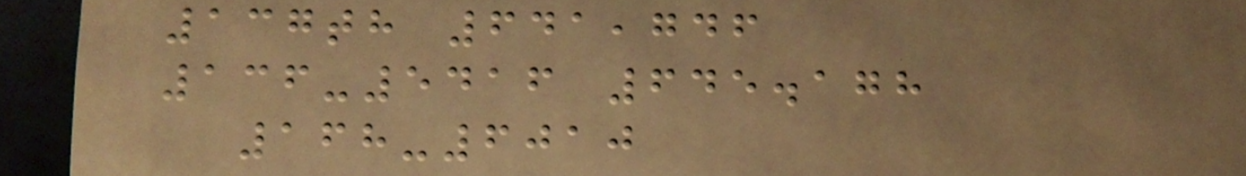137th 641,746
136-5416 645.178
168-6010
